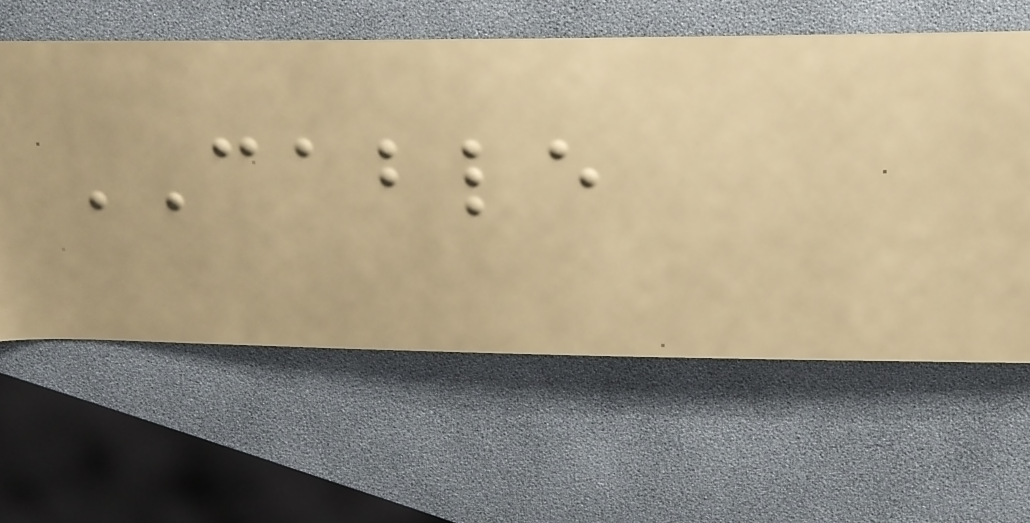CABLE
